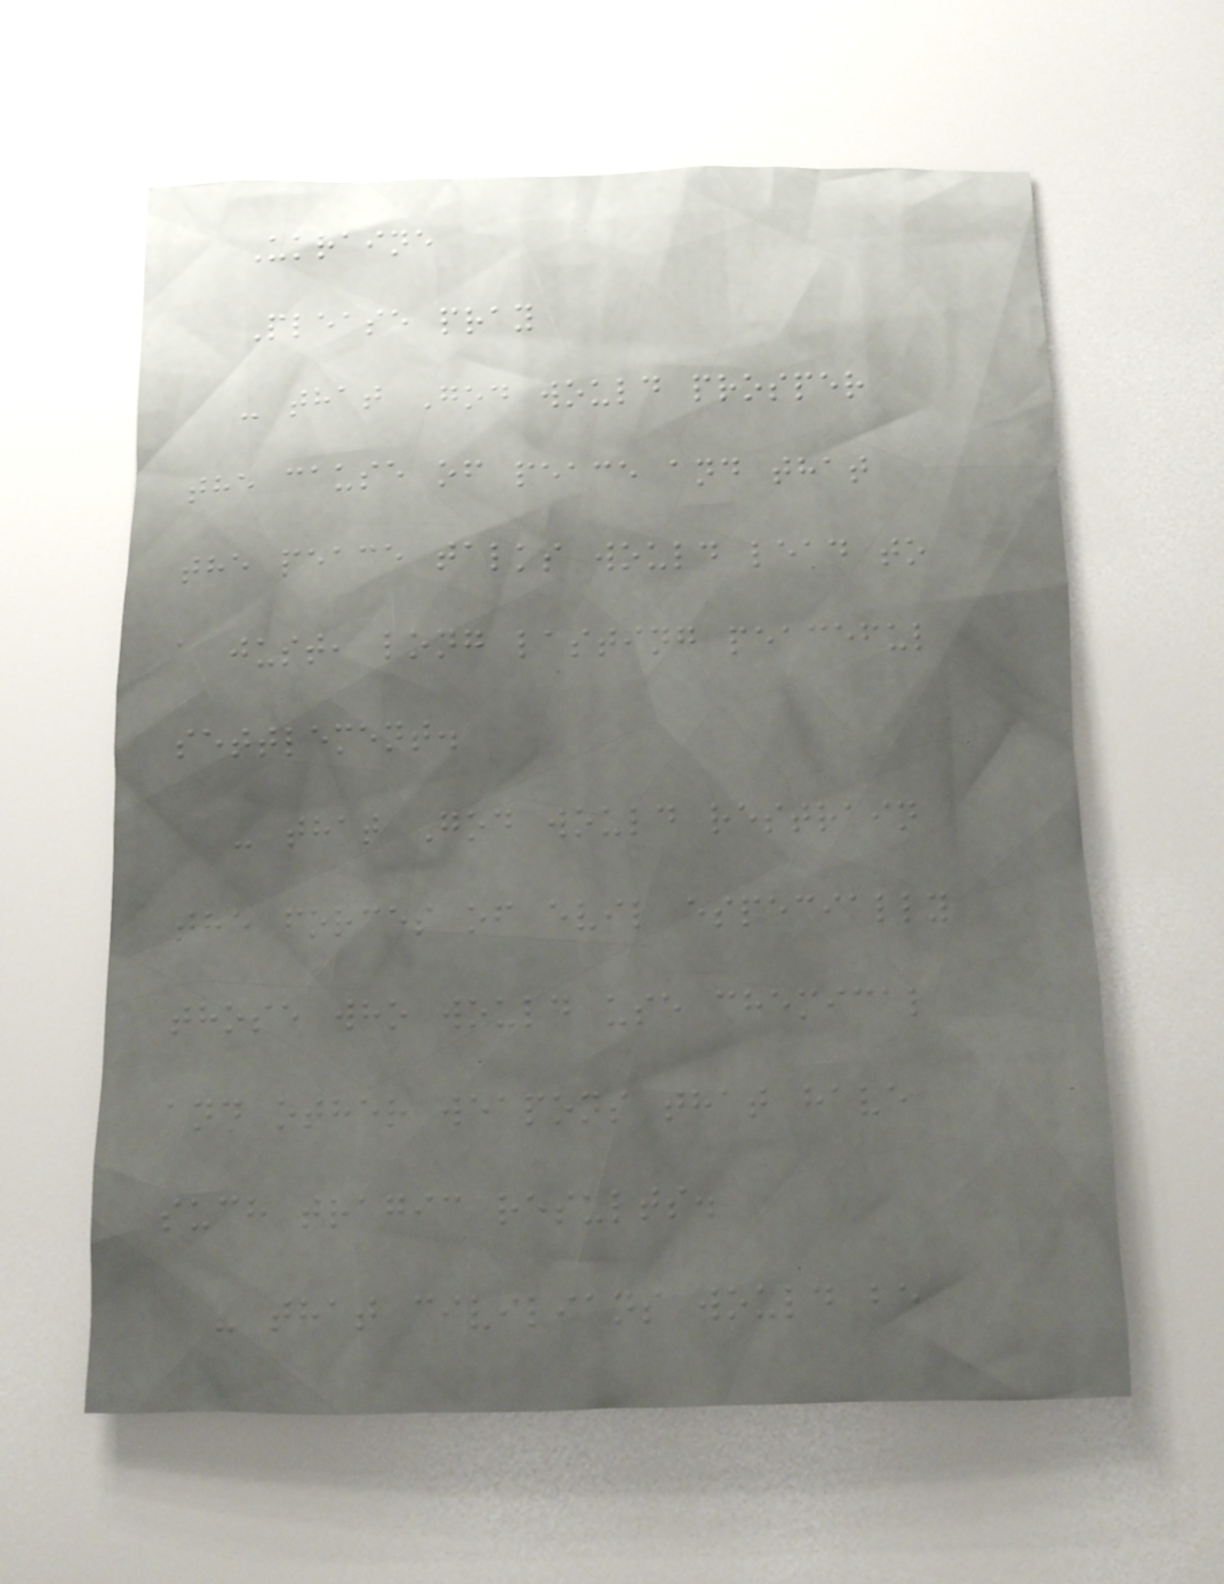Ukraine
Please pray
- that God would prosper
the cause of peace and that
the peace talks would lead to
a just, long lasting peaceful
settlement.
- that God would restrain
the forces of evil especially
those who would use chemical
and other weapons that have
such tragic results.
- that civilians would be
